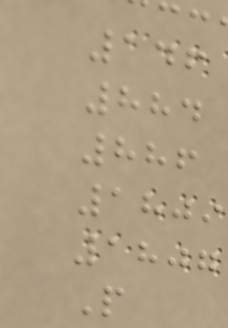146
884
886
1809
1807
P
